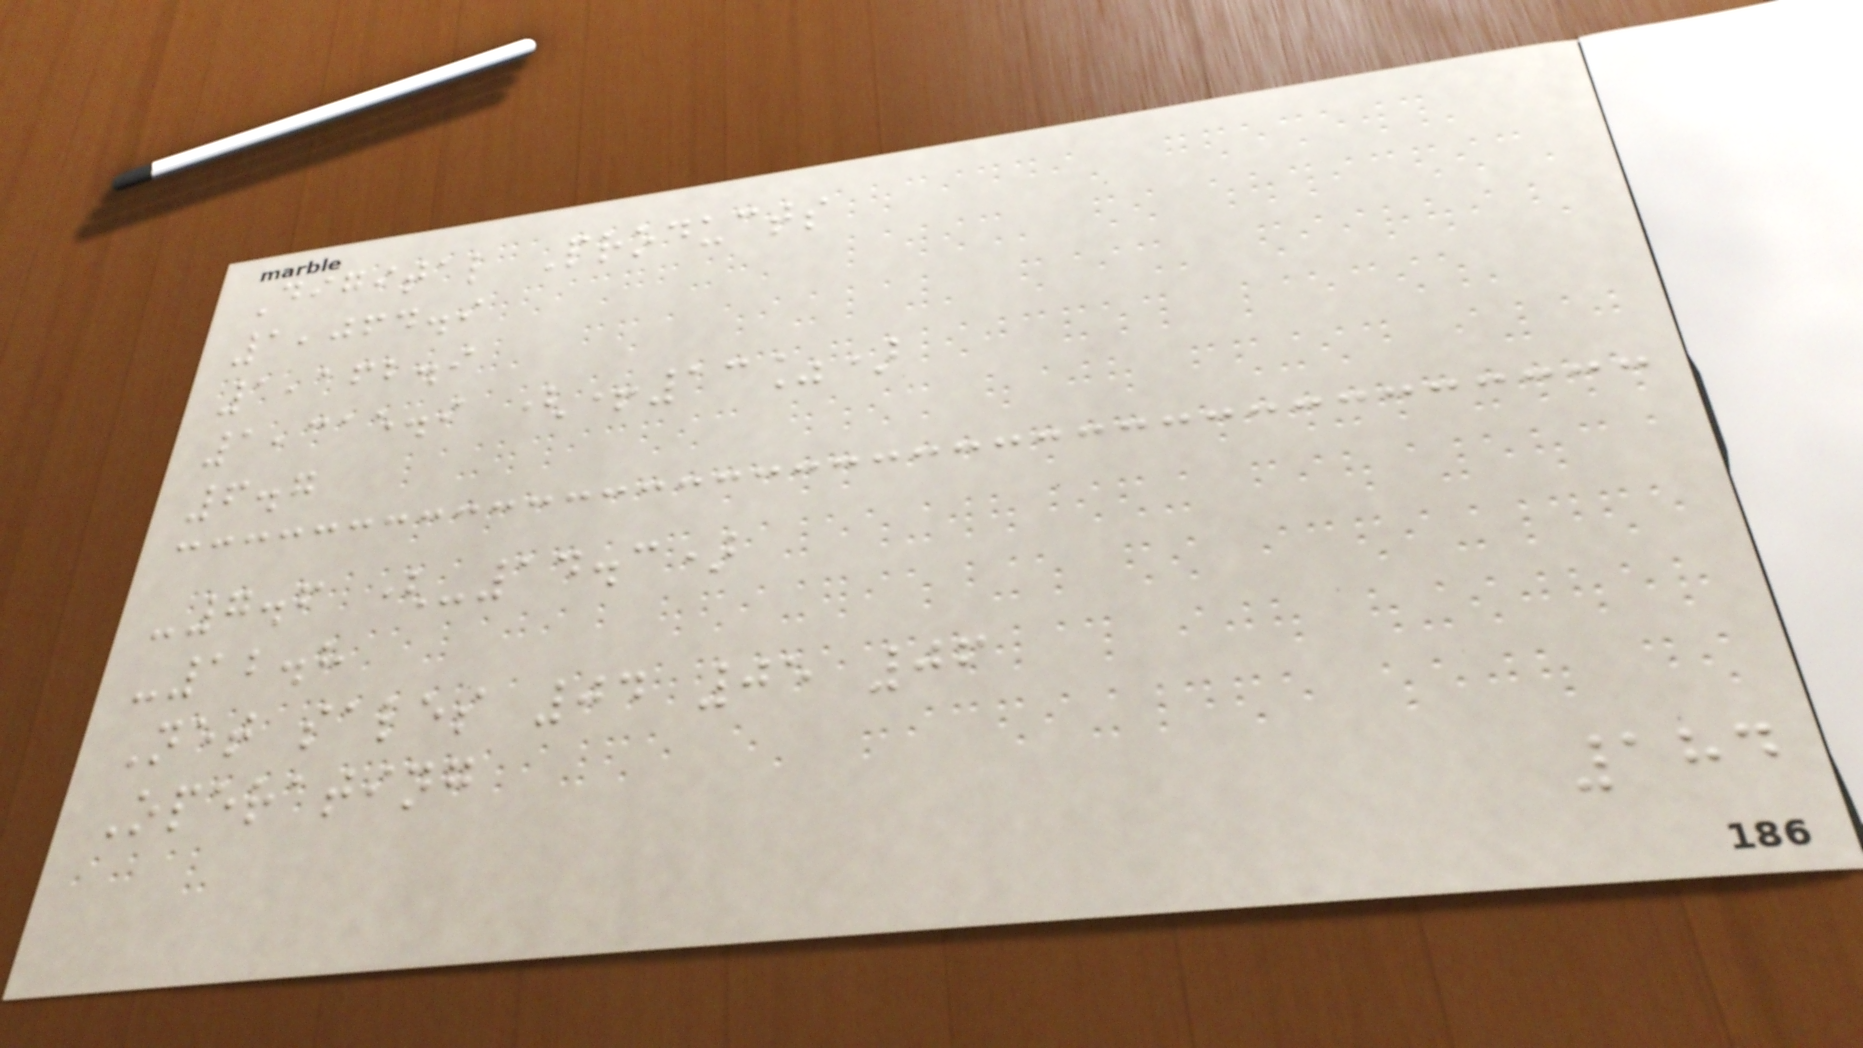Digital Products
1,064.9
1,162.9
1,315.9 (+13%)
6.7
-7.6 (-14.3)
-12.8
Net sales 04 05 06
Operating
184
